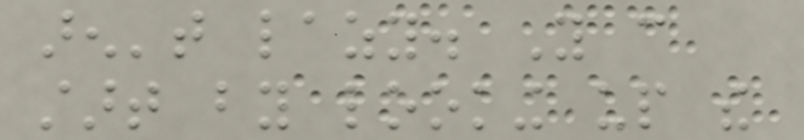aren't lazy. You can
start by looking up the
